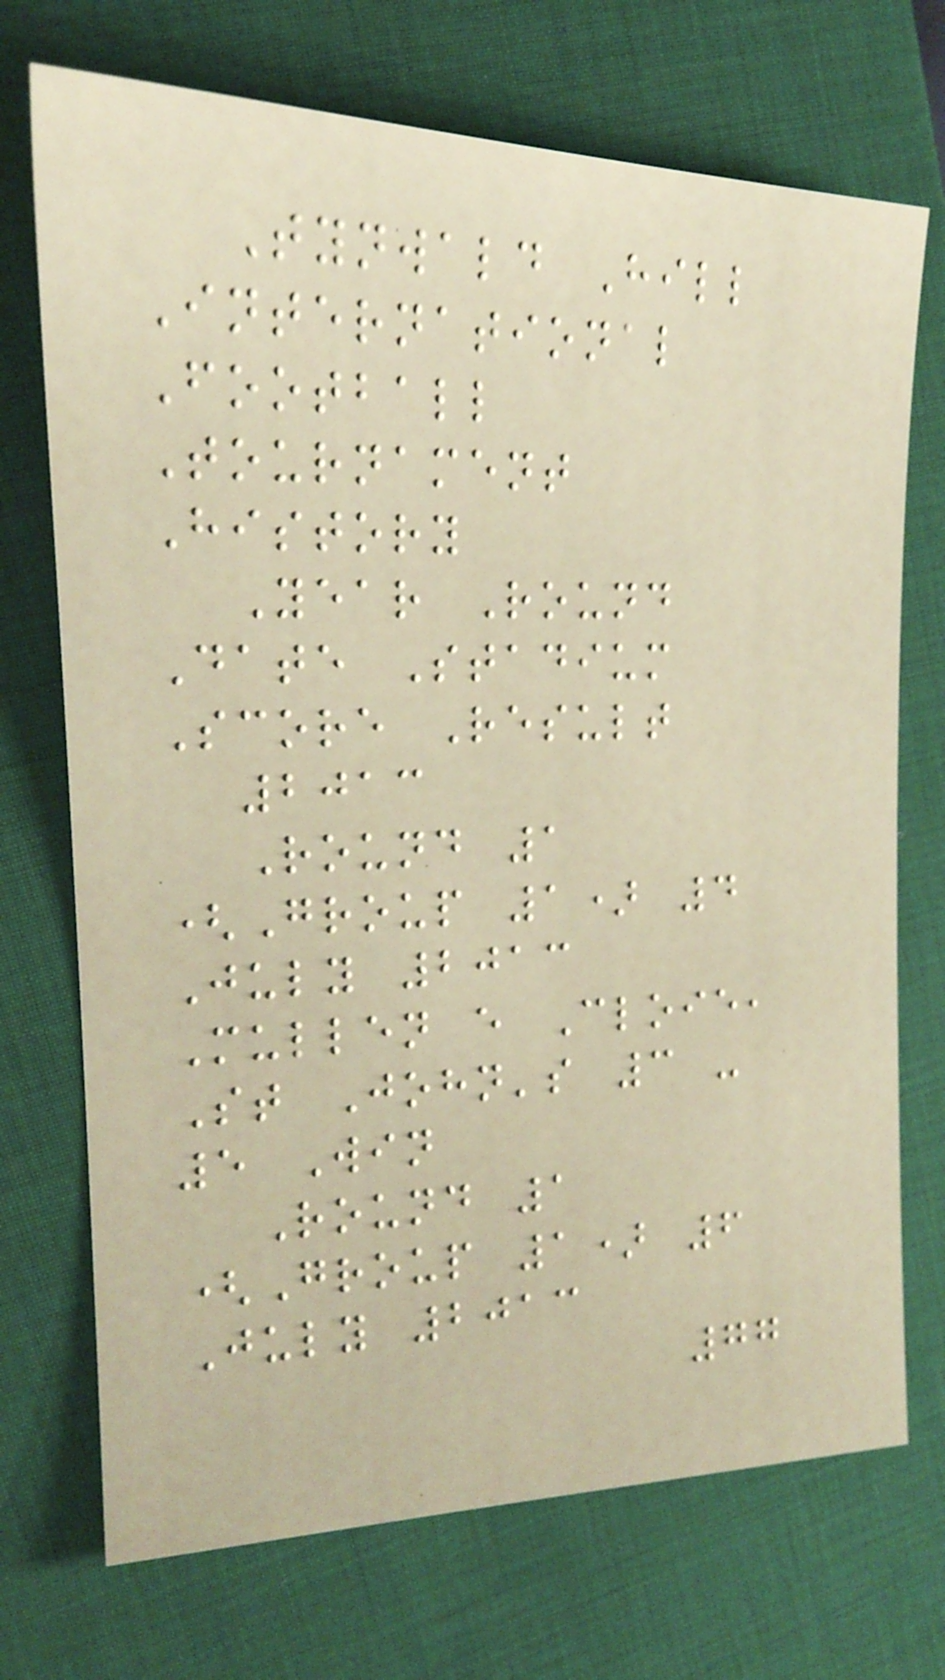Tynwald Hill
International
Football
Tournament
History
Year Round
Date Stadium
Score Result
2013
Round 1
(Group 1) 4
July 2013
Mullen e Cloie,
St John's 3 -
5 Win
Round 1
(Group 1) 6
July 2013
77
